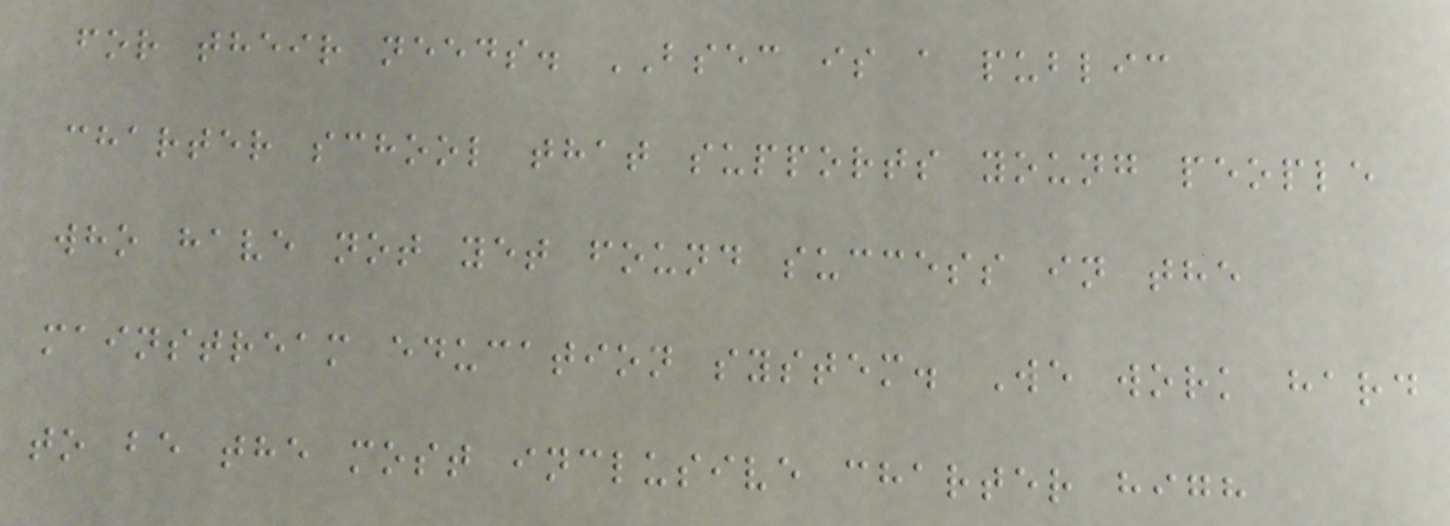for their needs. BSEC is a public
charter school that supports young people
who have not yet found success in the
mainstream education system. We work hard
to be the most inclusive charter high
